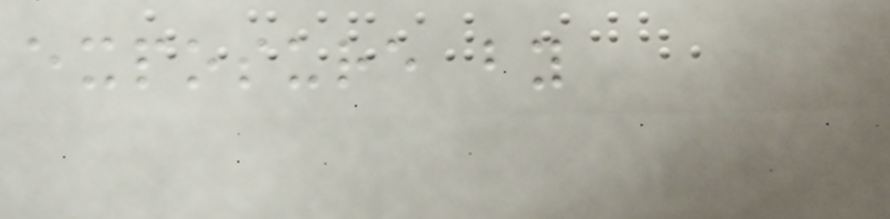exposure by
